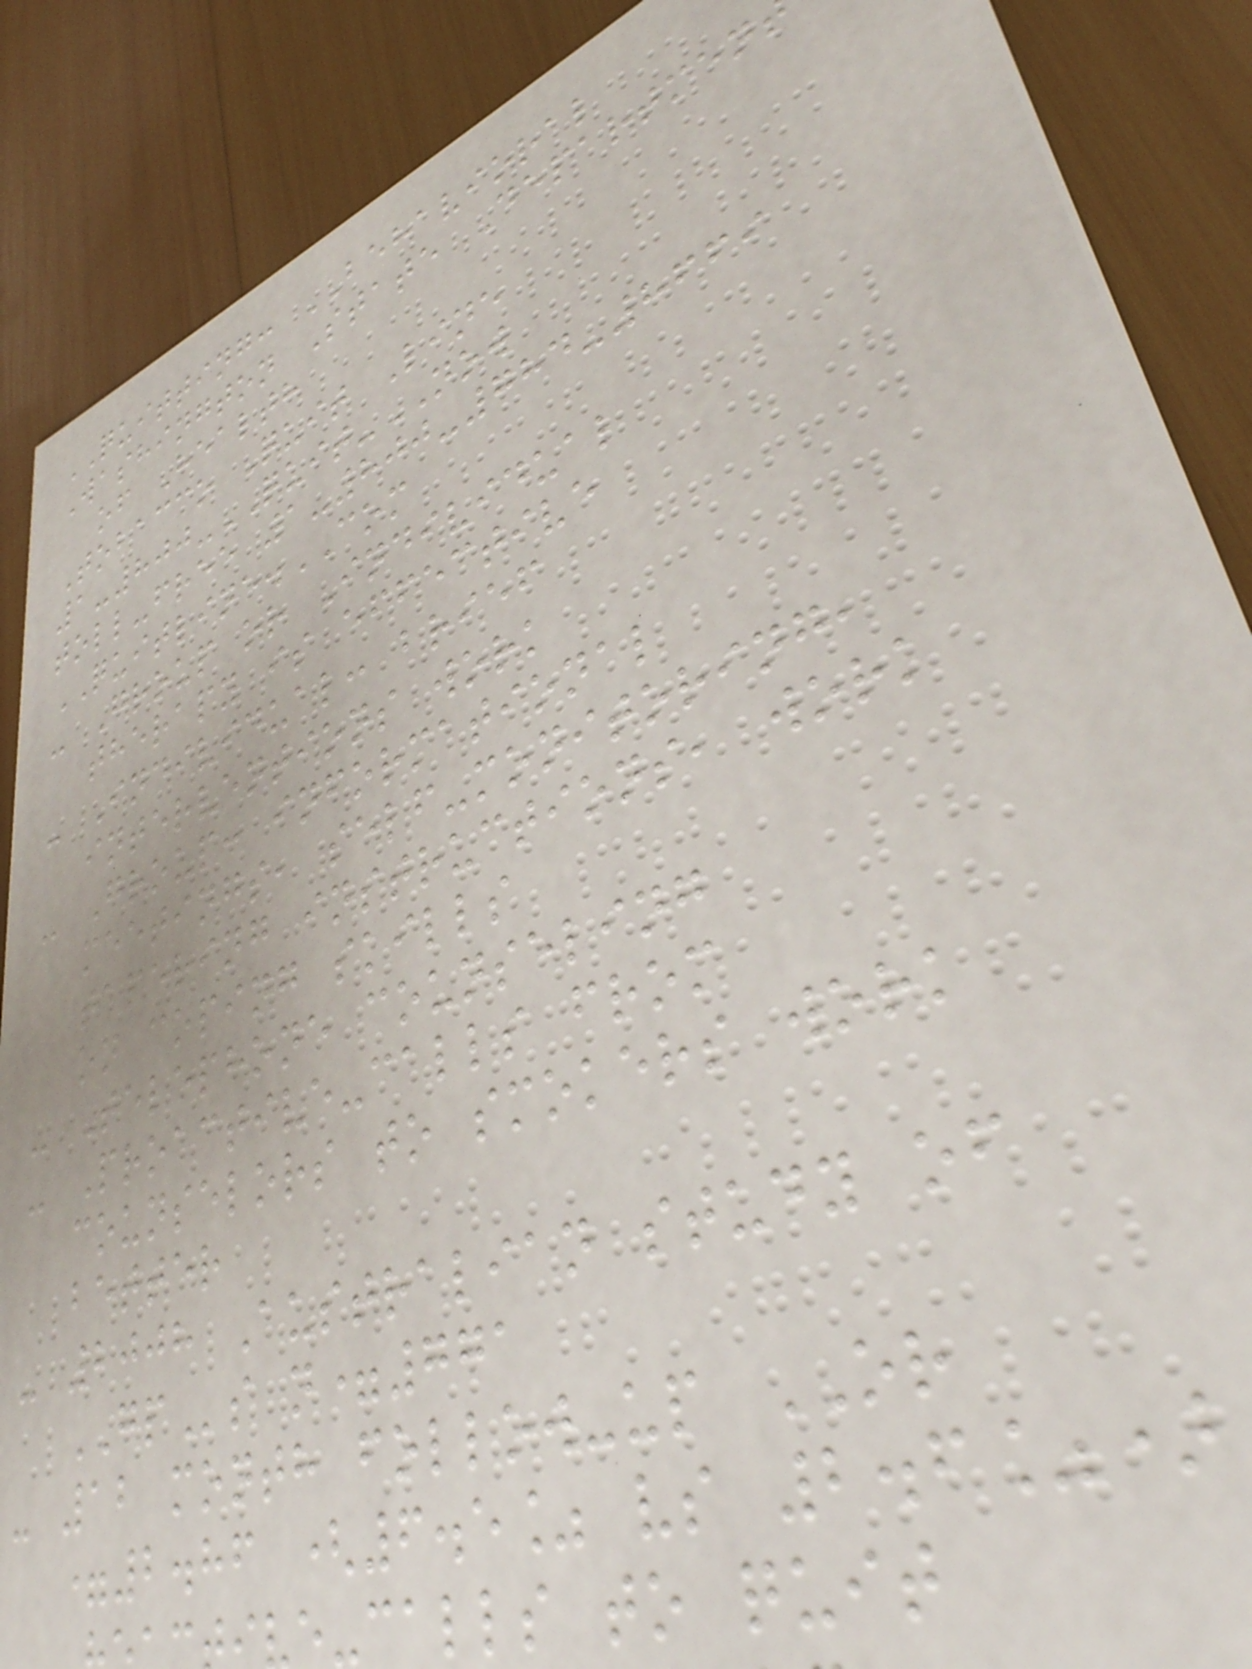QUITTING: BEHAVIORAL
Washington State Departmen
of Health
Tobacco Quit Line
1-800-QUIT-NOW
toll-free 1-800-784-8669
QUITLINE.COM
- Group or Individual
therapy is effective
- Individual: brief
interventions work
- Group: informational
meetings, self-monitoring,
tapering instructions, work
on coping skills
- Telephone counseling
- Proactive-calls from
counselors to smokers work
better
- 2008 Australian study of
GPs n=771
- 12 month follow-up OR
=2.86 (6.5% vs 2.6%)
e-calls to quit
